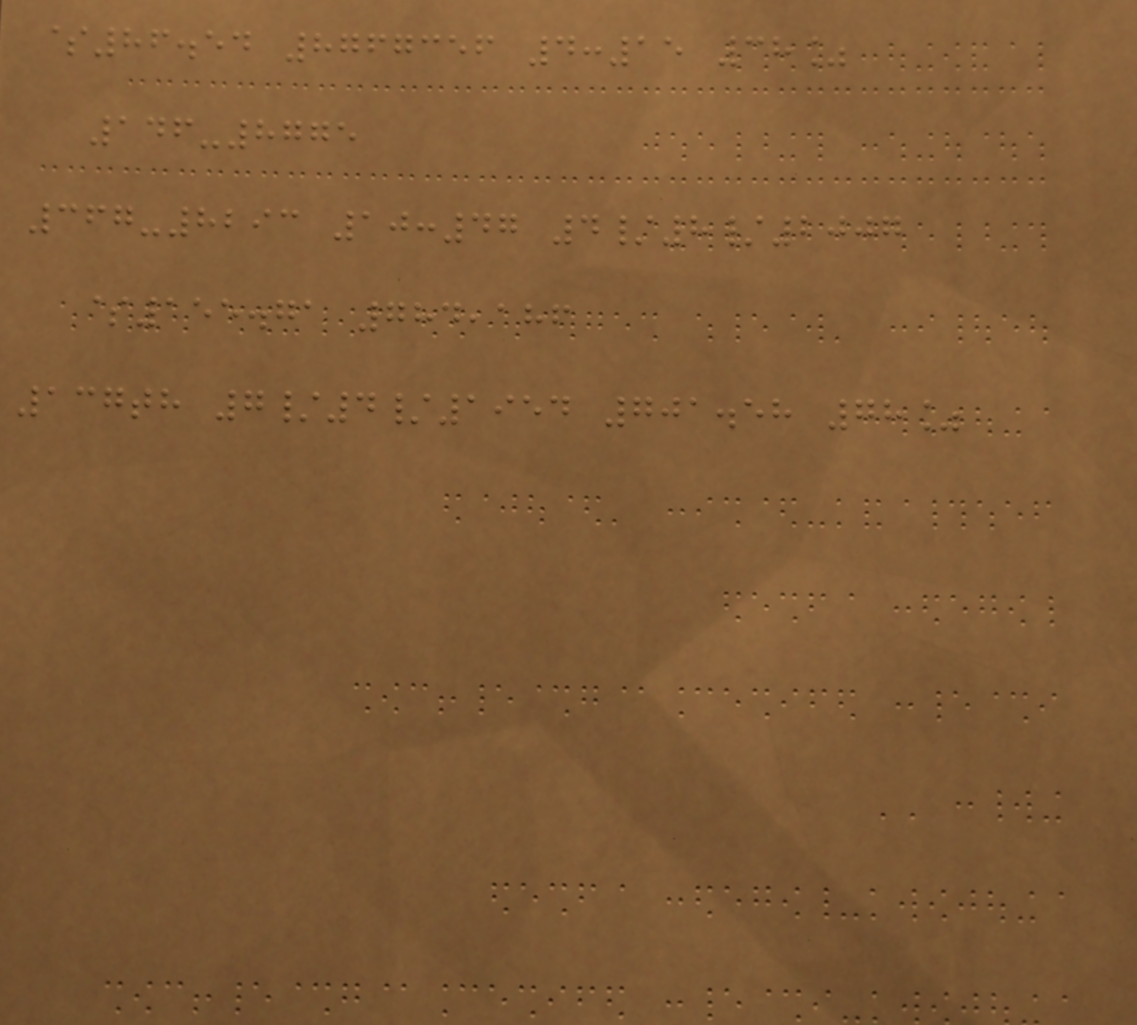$86.54 8767356 4:15 38%
146-8775
367-8293 10:47 4/8/2007
$155.71 784,186
137th 7/4/1954 701.58 78%
